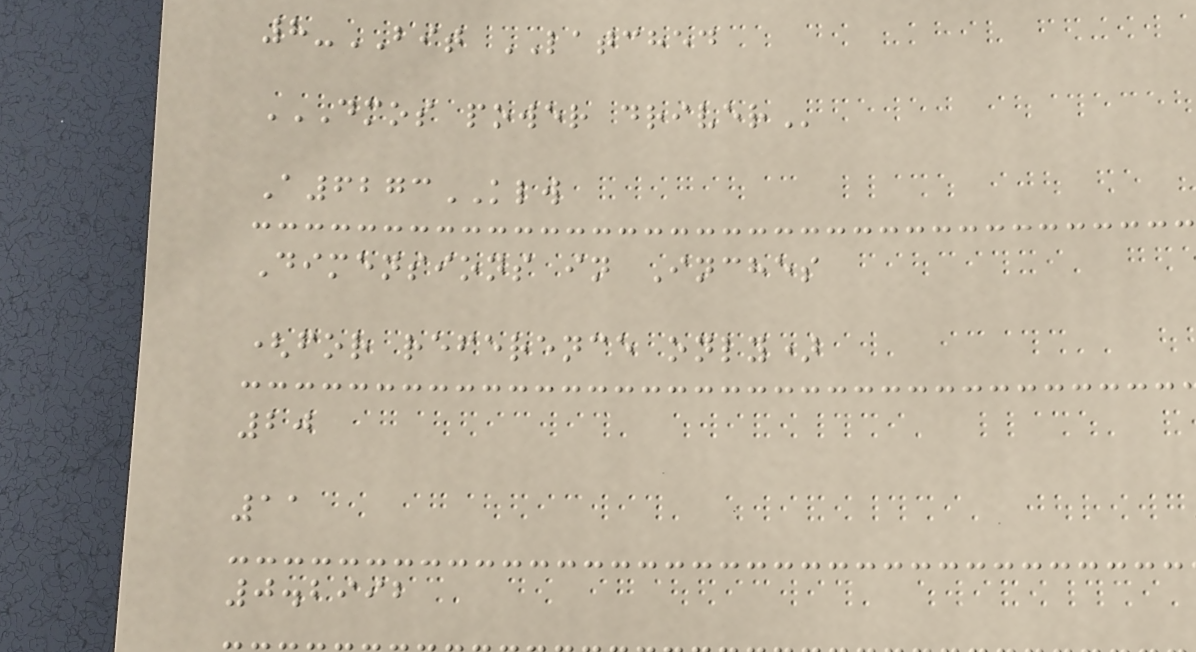8-BIT LATCHED
DMOS POWER DRIVER
A6273KLW
Dimensions in Inches
(for reference only)
20
11
0.2992
